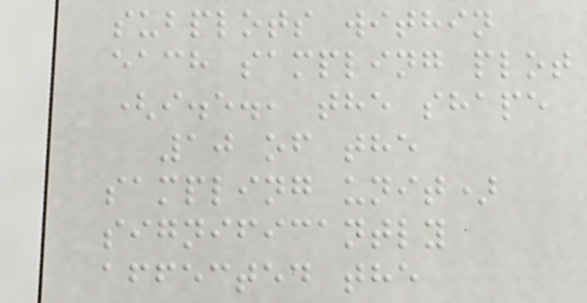subplots within
each sampling plot
(i.e., the shape
10 of the
sampling unit)
significantly
affected the
